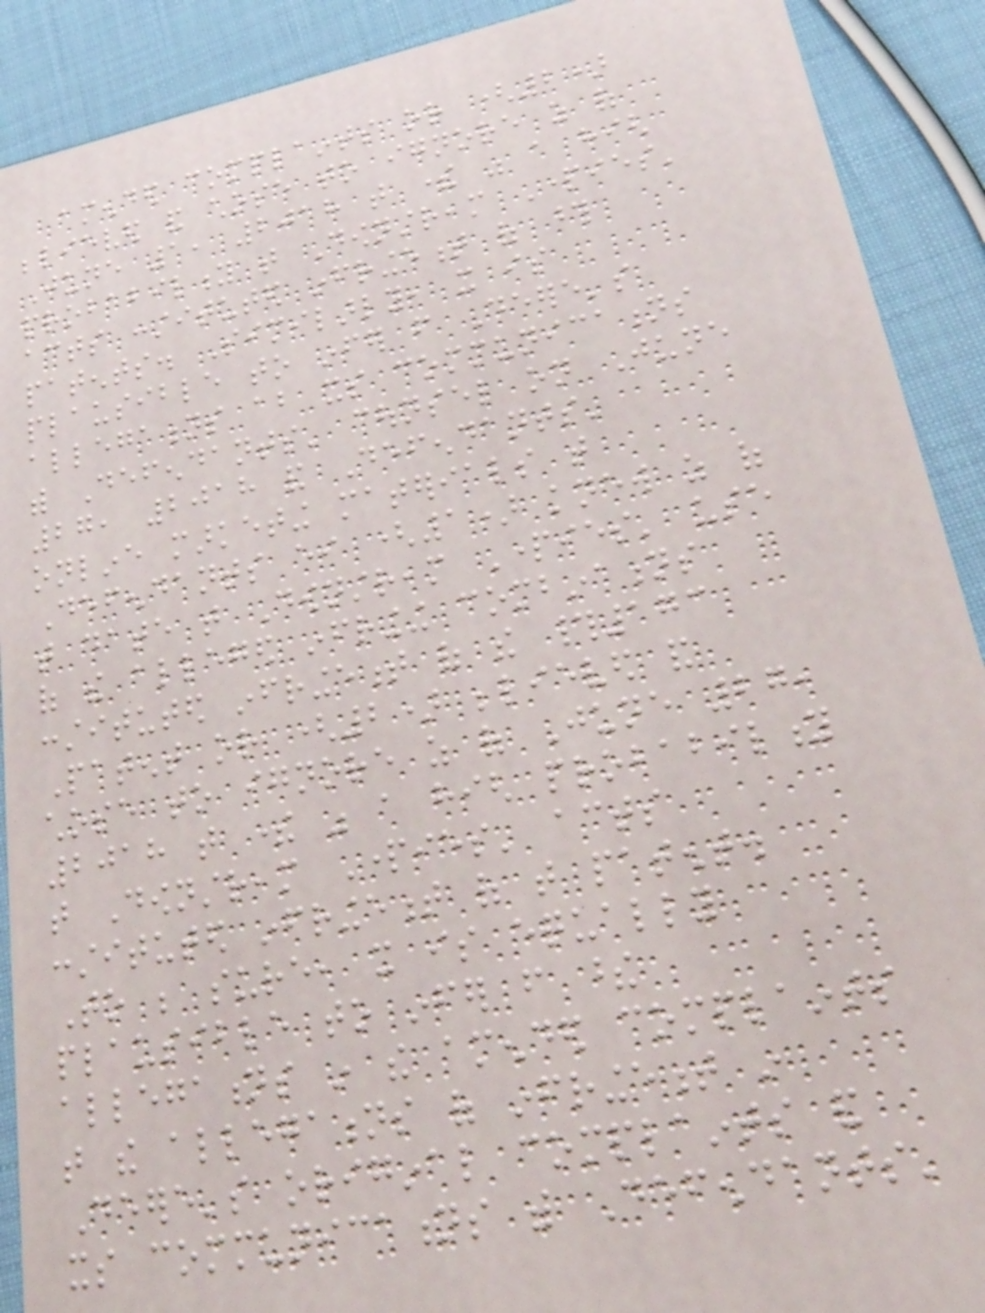amended complaints or (2)
believed and chose to ignore as of
June 1, 2018 that there was a high
probability that Downstream Parties'
acts constituted infringement of those
patents. Similarly, it is
plausible to infer from Deere's
allegations about its communications
with Defendants' counsel on June
27, 2018 and Defendants'
online marketing materials that
Defendants either (1) knew as of
that date that Downstream Parties' use
of the alleged infringing combinations
constituted infringement of the #173
Patent or (2) believed and
chose to ignore as of June 27,
2018 that there was a high probability
that Downstream Parties' acts
constituted infringement of that patent.
To be sure, it is equally
plausible to infer from these
allegations in the amended complaints
that the allegations of infringement in
Deere's original complaints and
its communications with Defendants'
